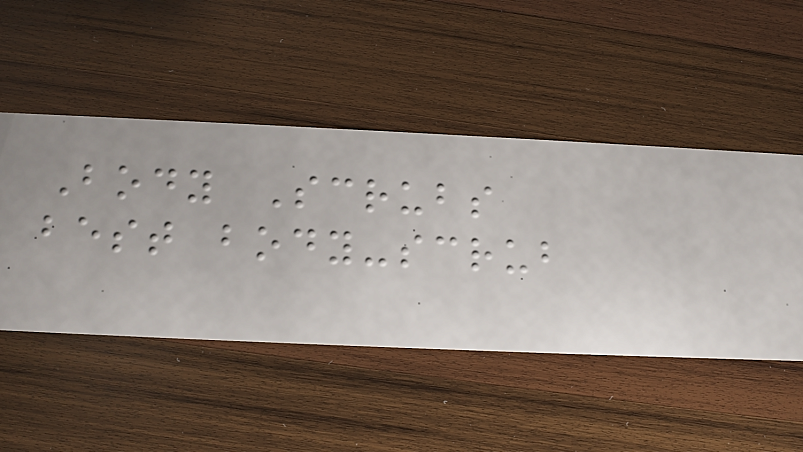Body Scrubs
best body-scrub
